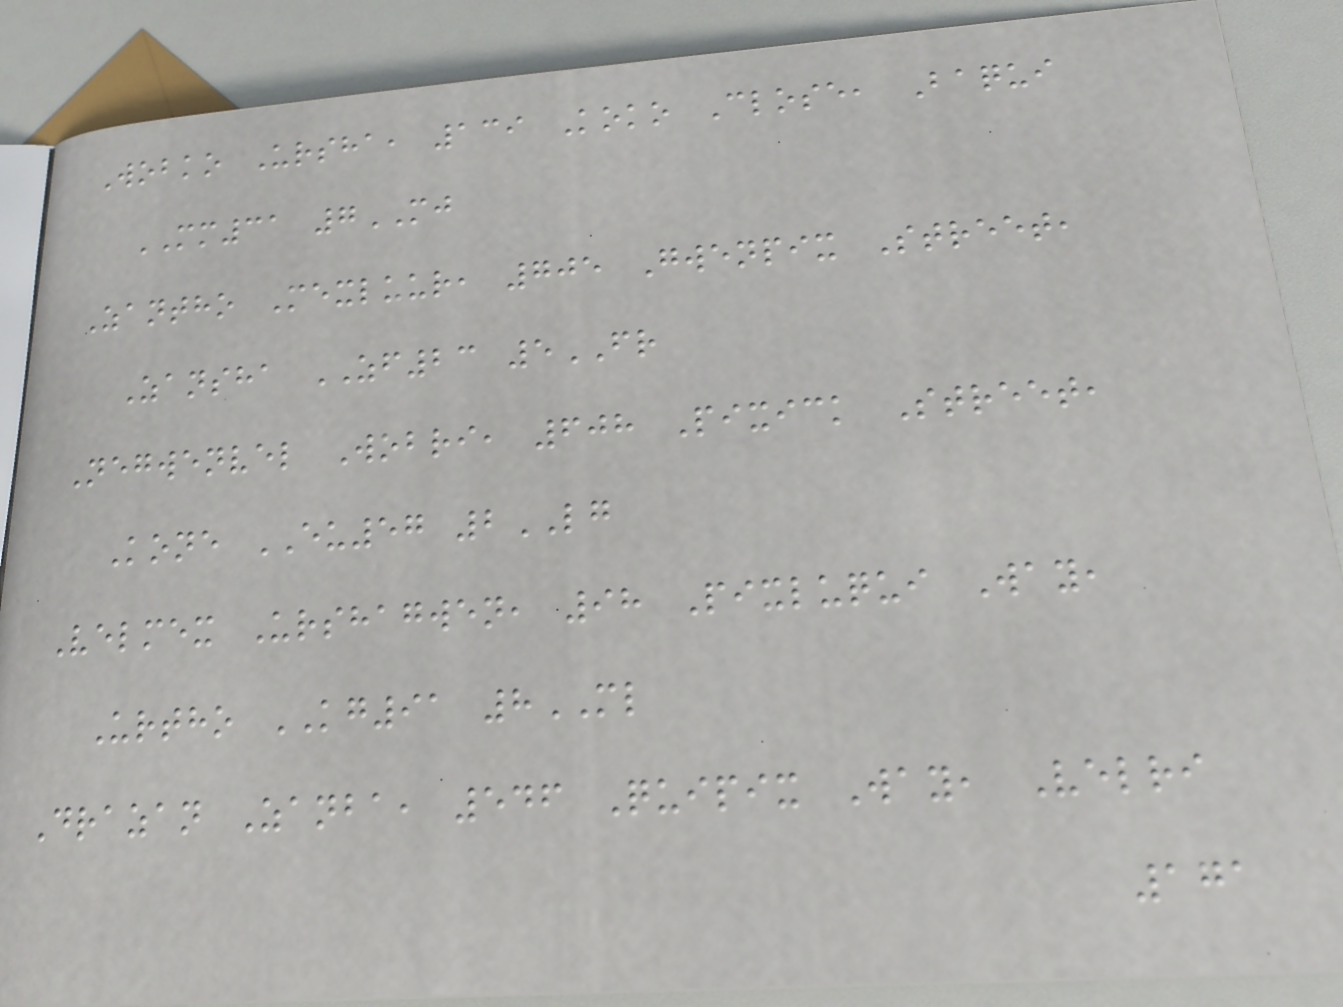Wobko Ursha, 139 Koko Close, Baqui
MM31 7MJ
Zantho Mexluur, 705 Gwenpix Street,
Zansha ZF23 5FR
Negwenvel Wobri, 608 Pixick Street,
Kone EU57 2LG
Velmex Urshagwen, 98 Pixluqui Way,
Urtho KG91 8ML
Drazan Zanba, 546 Quipix Way, Velri
171
